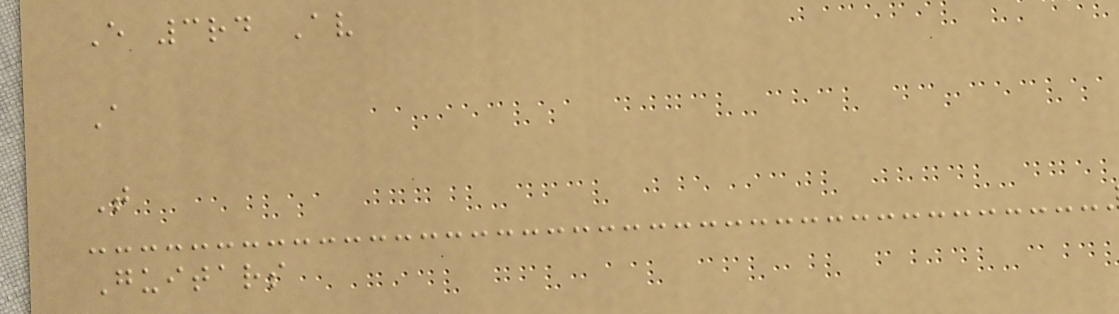E 3rd Av
A
T
Guitars
